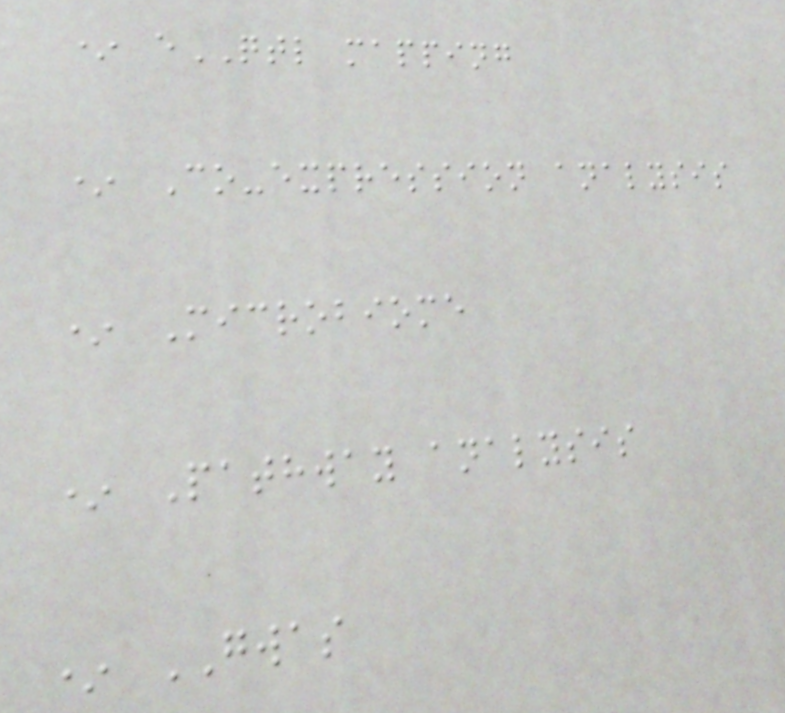* eQTL mapping
* Co-expression analysis
* Microbiome
* Pathway analysis
* GWAS
